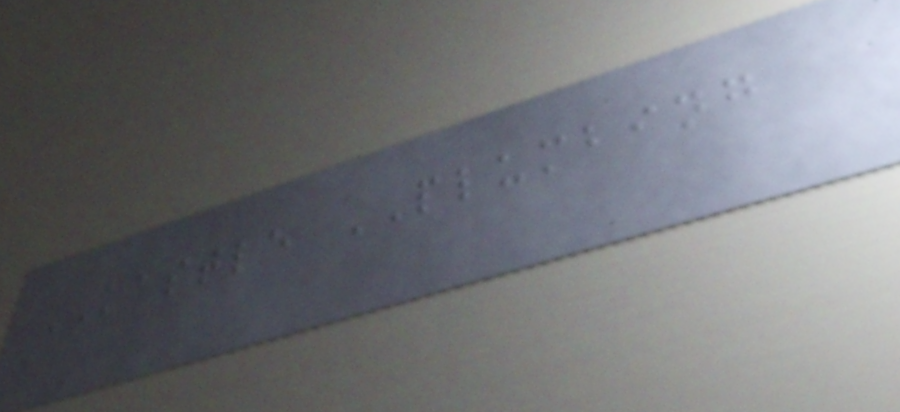KASTLE PLUMBING
